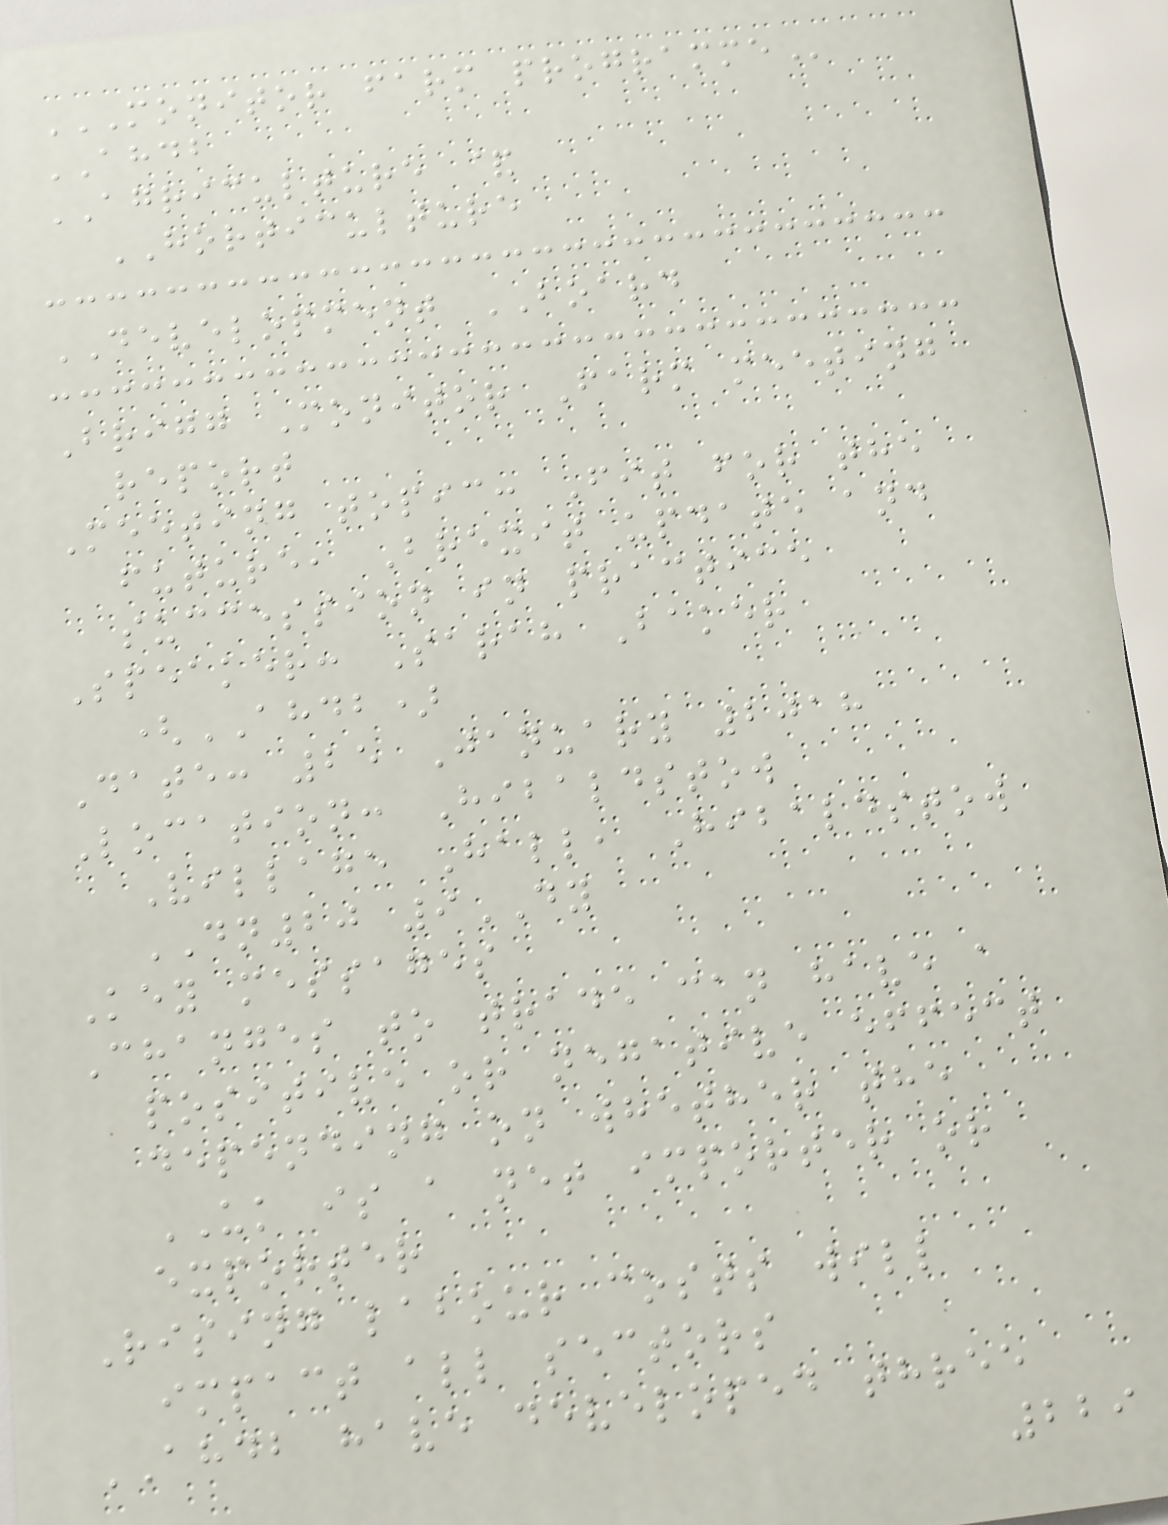MONITOR FARM PROGRAMME
AHDB
AGRICULTURE &
HORTICULTURE
DEVELOPMENT BOARD
Brigg Monitor Farm meeting
report
Meeting topic: Fit for the
future, Brexit update and
succession in practice
Speaker: Sarah Baker
(AHDB)
Date: 25 January 2018
Location: Hibaldstow
Village Hall, Hibaldstow
DN20 9DY
Key messages
Changes to trade can have a
positive or negative effect
depending on whether the
UK is a net importer or
exporter
Rising labour costs will
impact all sectors
AHDB have developed three
229
